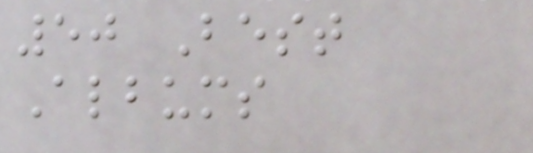50 Best
Albums
